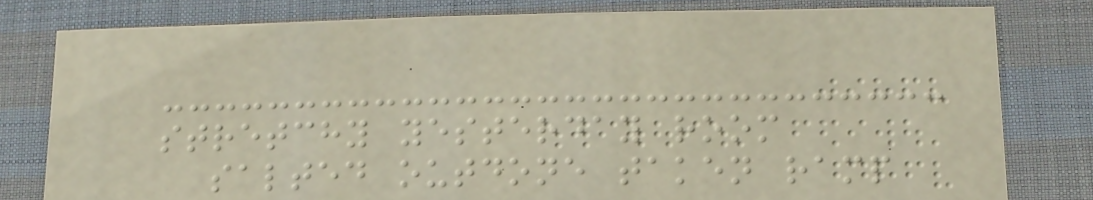stretchy yesterday room
salted outdone taken ramp
